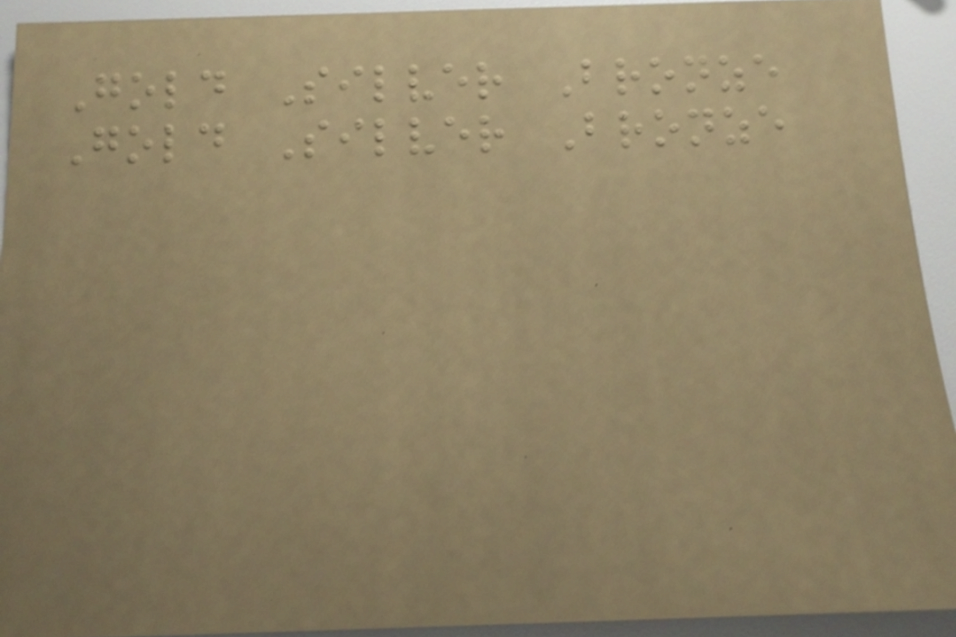Gold Silver Bronze
Gold Silver Bronze
